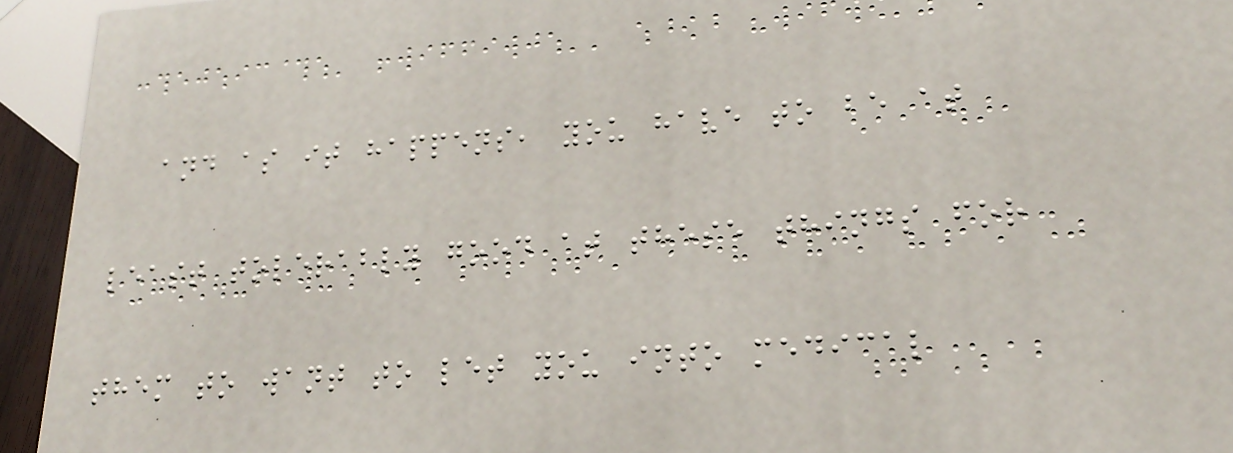and as it happens, you have to be at
least tolerably good at these things for
them to want to let you into medical
